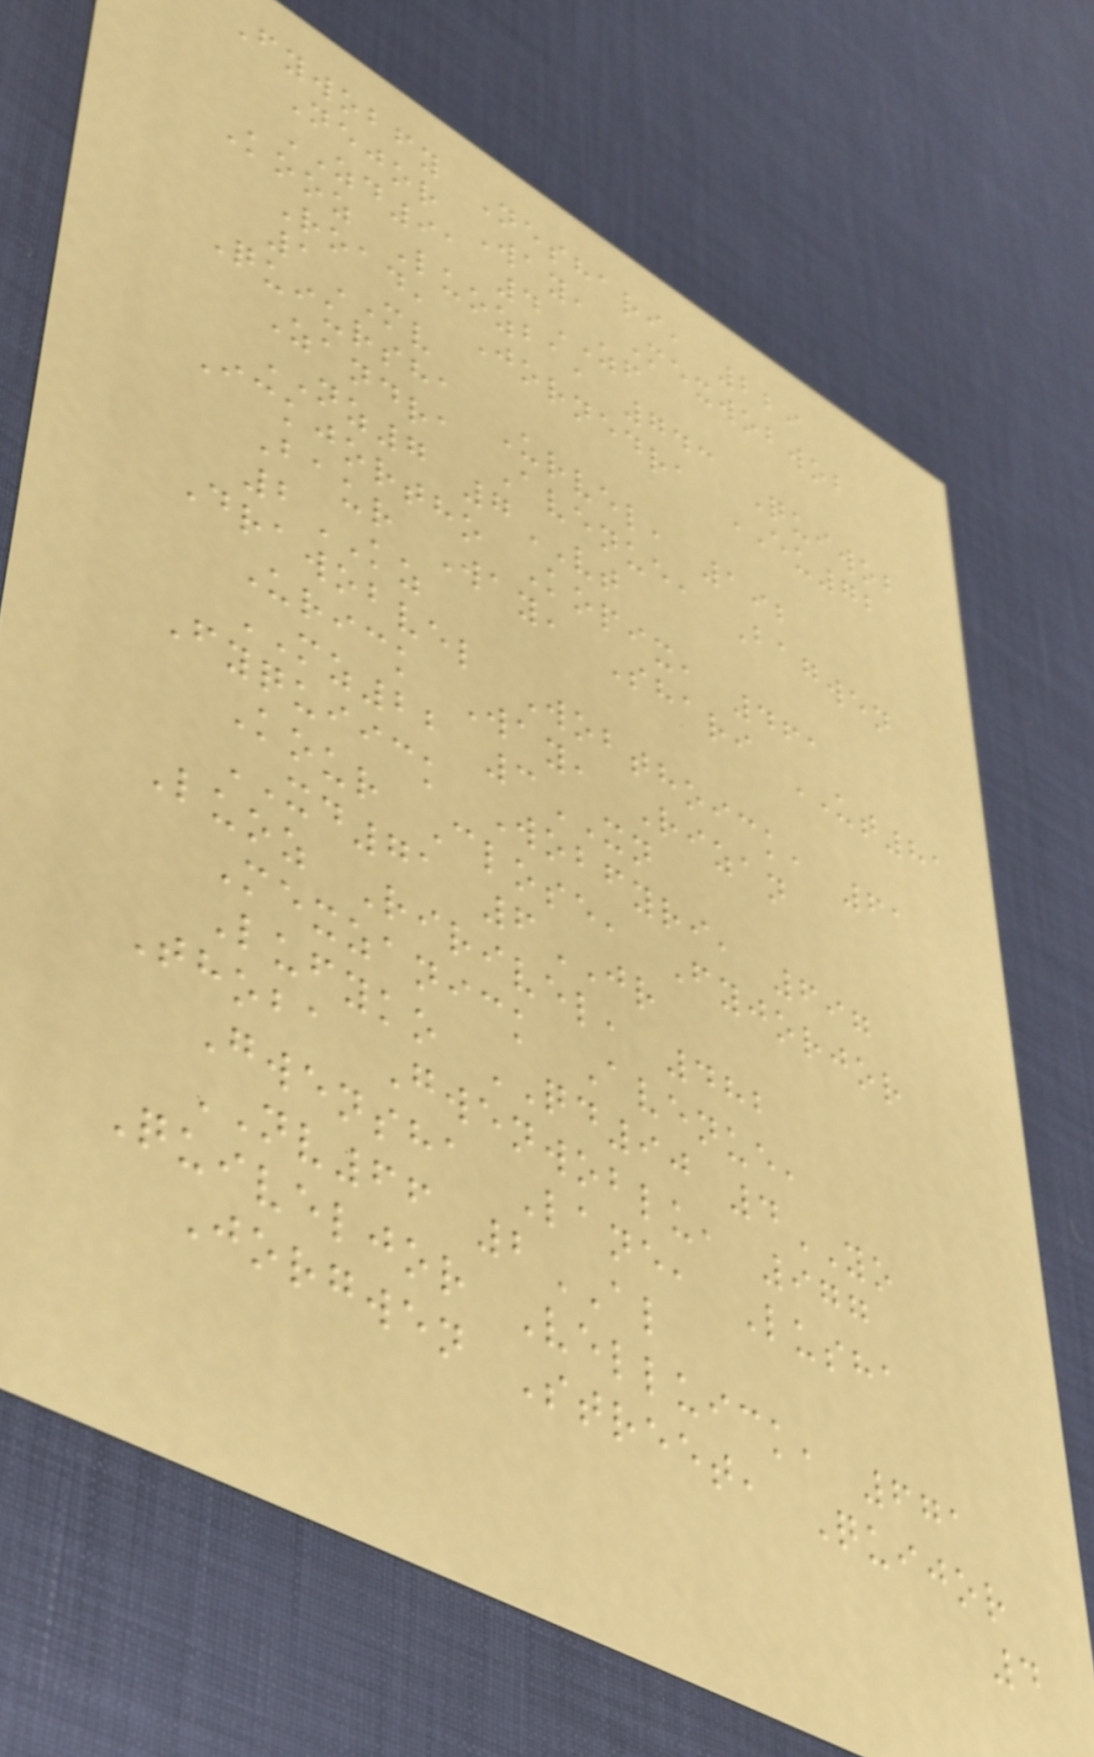Fywobfy Neshari, 229
Nejor Way, Mexwobwob
ZD91 4ZF
Kooz Luozba, 743 Quiwob
Road, Jornedra EU72
1MV
Quiursha Urvel, 192
Zandra Avenue, Bagwen
NZ7 7VT
Ickjortho Kopix, 461
Baur Way, Shari UT81
2KZ
Drawobvel Wobthoick, 61
Urick Way, Rizan
MZ22 3XN
Fyquiick Wobfyri, 697
Kour Close, Fyjorjor
XD71 6JR
Luoz Ririvel, 482
Mexzanick Avenue,
Lufyko QD90 4YO
Thoba Gwenwoblu, 977
Gwensha Lane, Lusha
NV66 2AL
Quiveljor Velluick, 671
Jorgwen Street, Quijor
4
